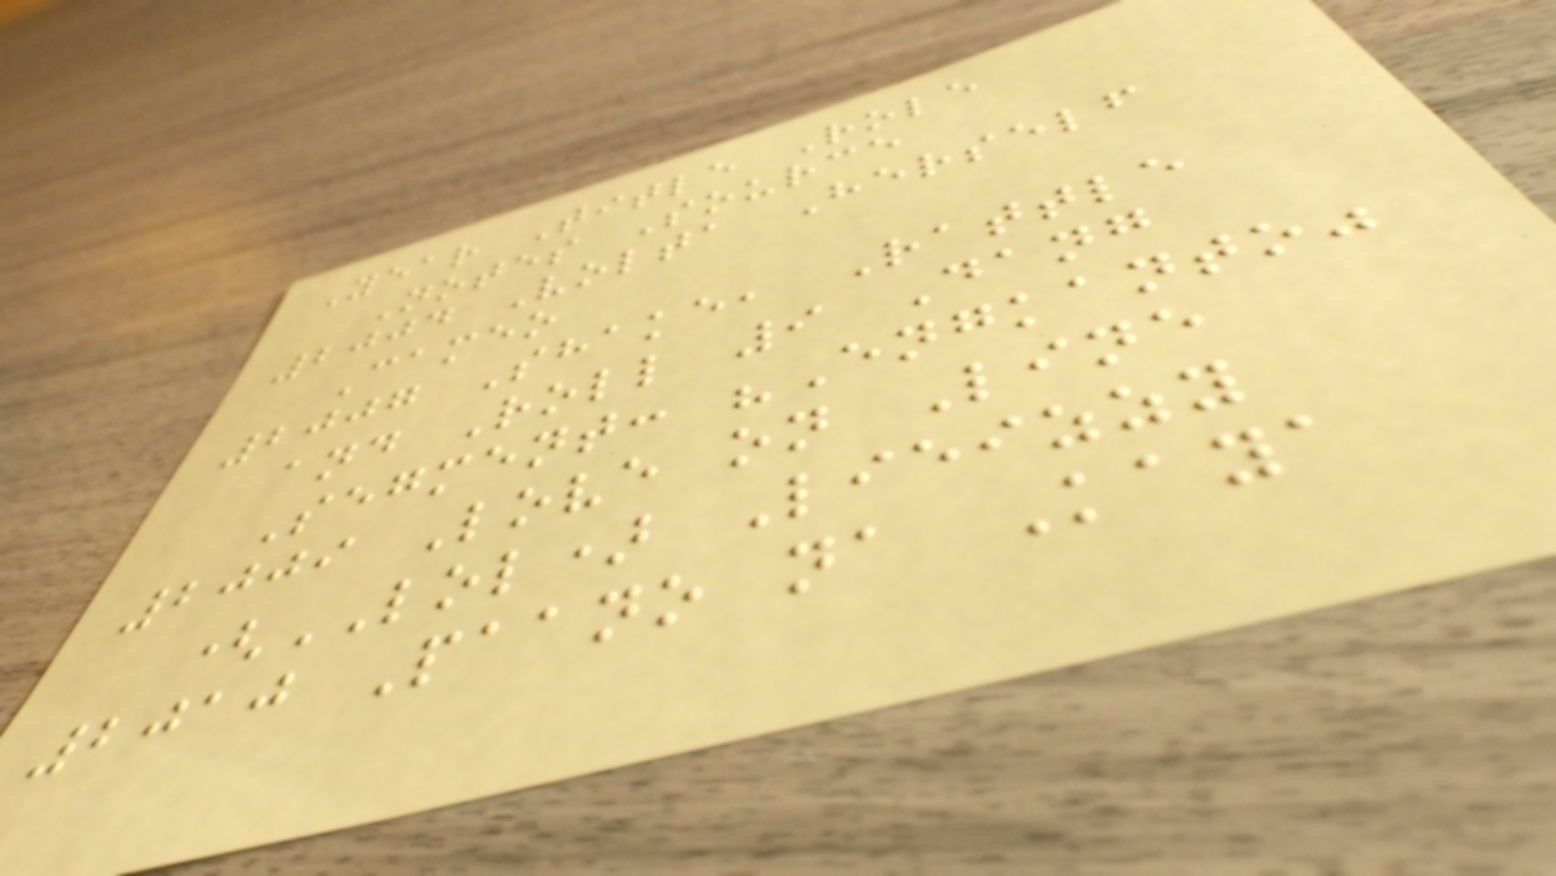Year Title Role
Notes Source
2004 Volta Herself
Cameo
2007 Shake, Rattle
and Roll 9 Dang
Segment: "Engkanto"
2009 Love on Line
(LOL) Lieizzy
2010 Paano na Kaya
